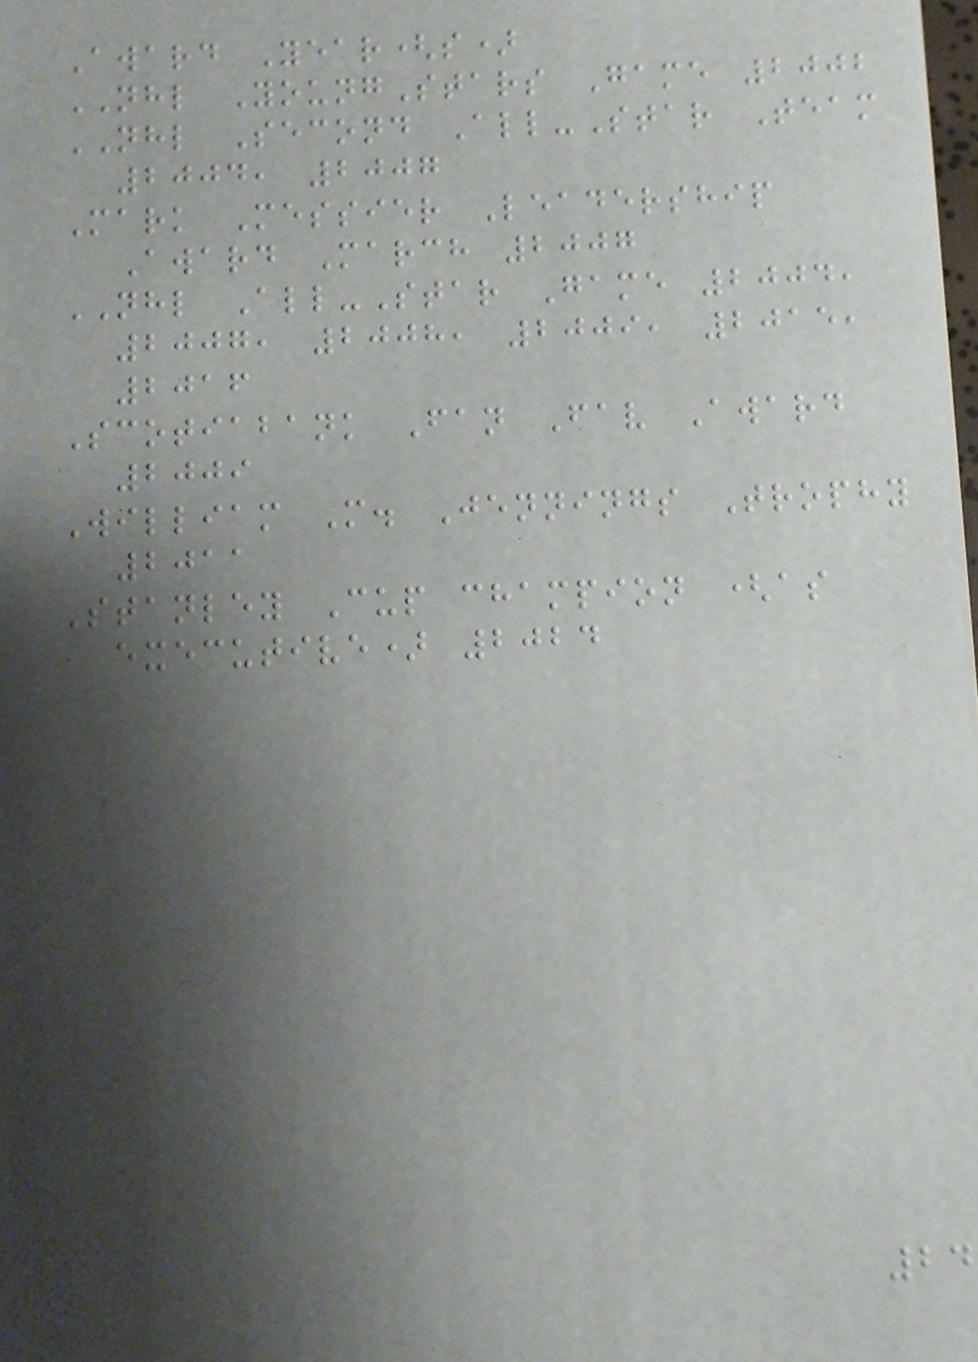Award Year(s)
NHL YoungStars Game 2002
NHL Second All-Star Team
2004, 2007
Mark Messier Leadership
Award March 2007
NHL All-Star Game 2004,
2007, 2008, 2009, 2015,
2016
Scotiabank Fan Fav Award
2009
William M. Jennings Trophy
2011
Stanley Cup champion (as
executive) 2024
24
